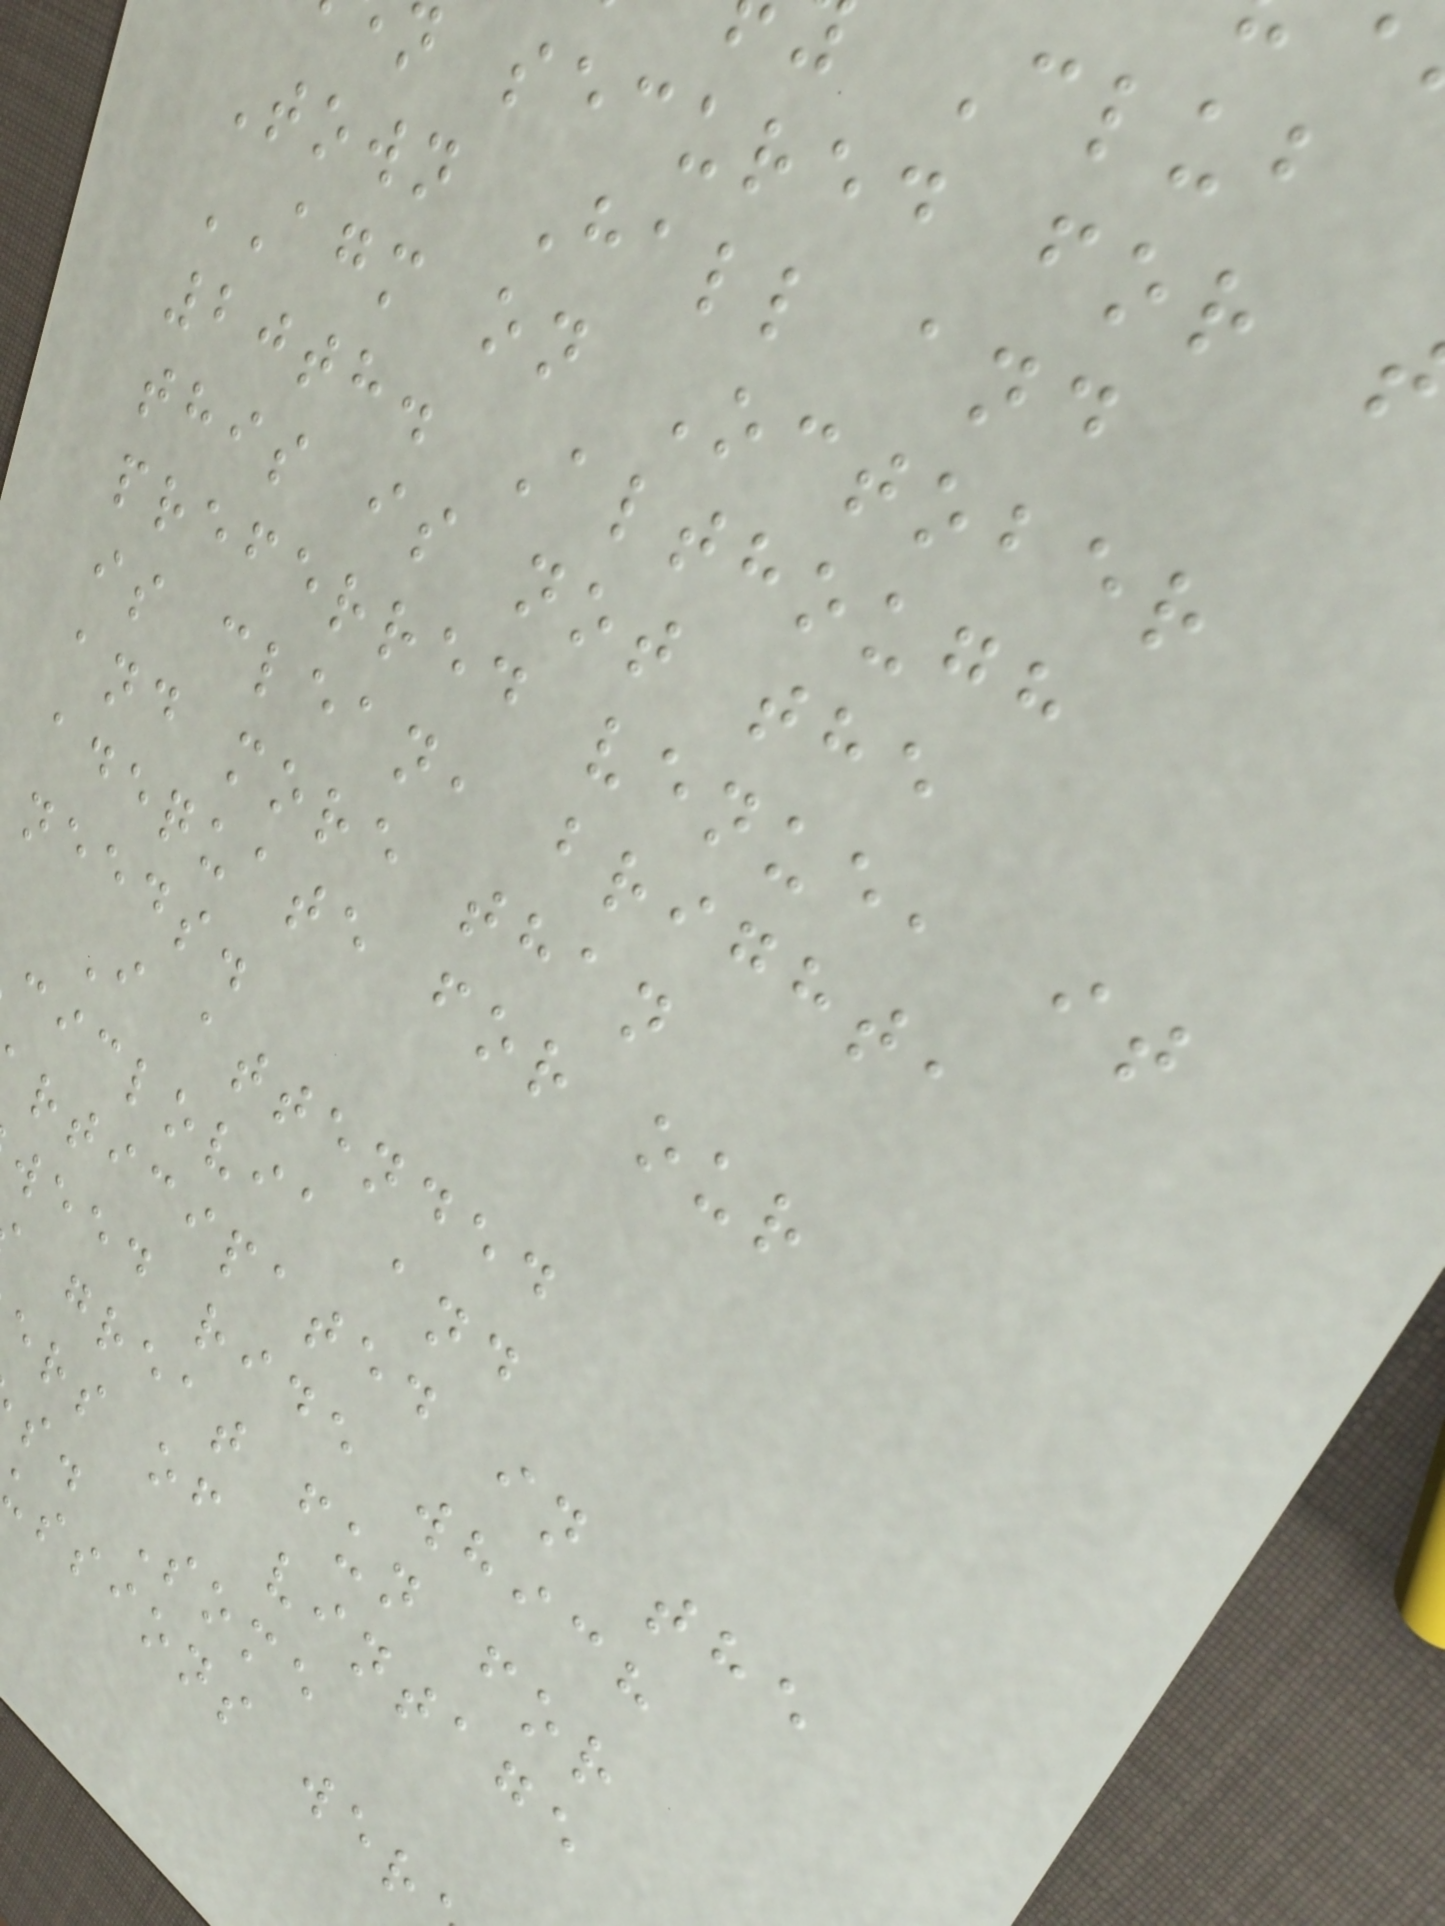Club
n secured for
Town Hall and
AGM on October
20th. Although
this is not the
preferred venue, it
is clean, bright,
and more than
adequate for our
needs.
I attended
ciclovia and
rticipated in the
weed ride which
great fun for
ers of vintage
s. Some
ssions wer
